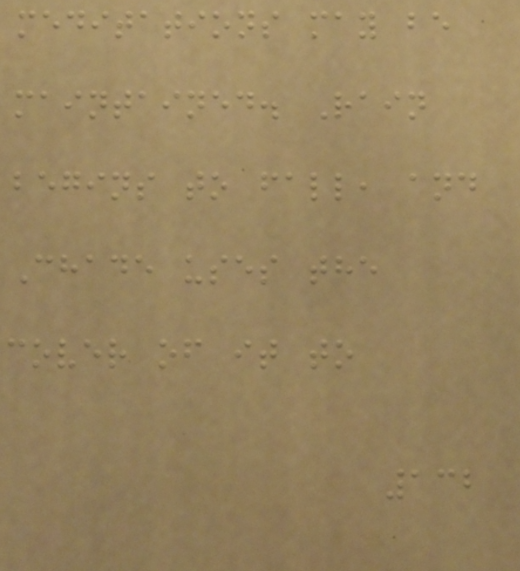meditations may be
maintained. Rain
begins to fall, and
Chade uses the
cover of it to
132
